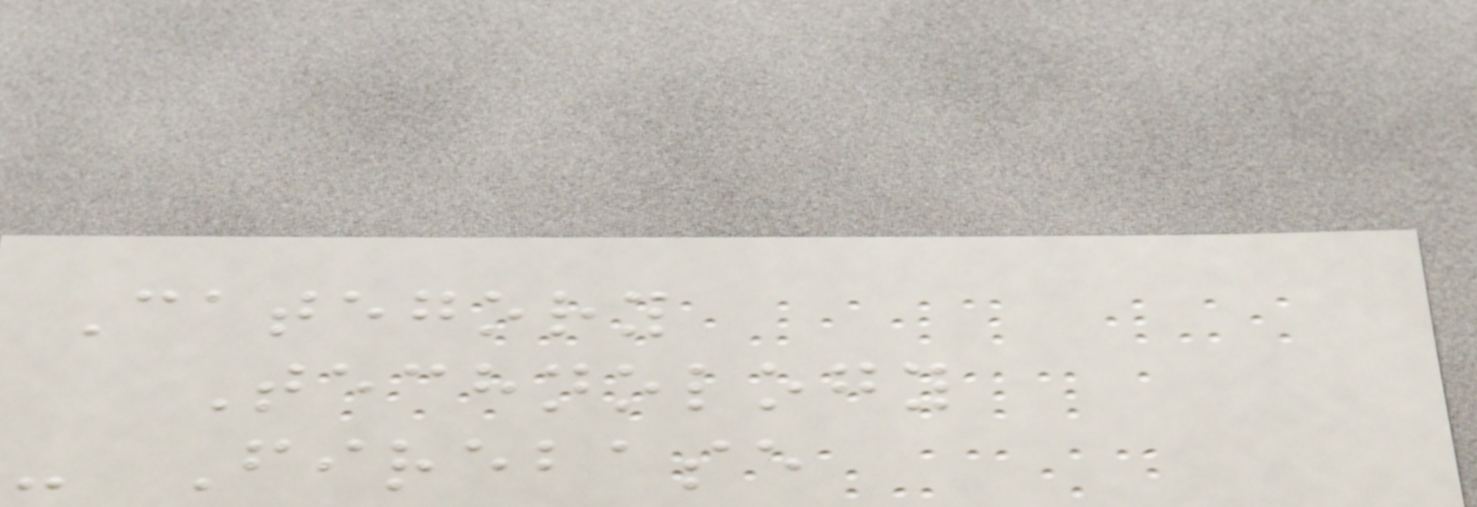Category
Technology
- Firebase
